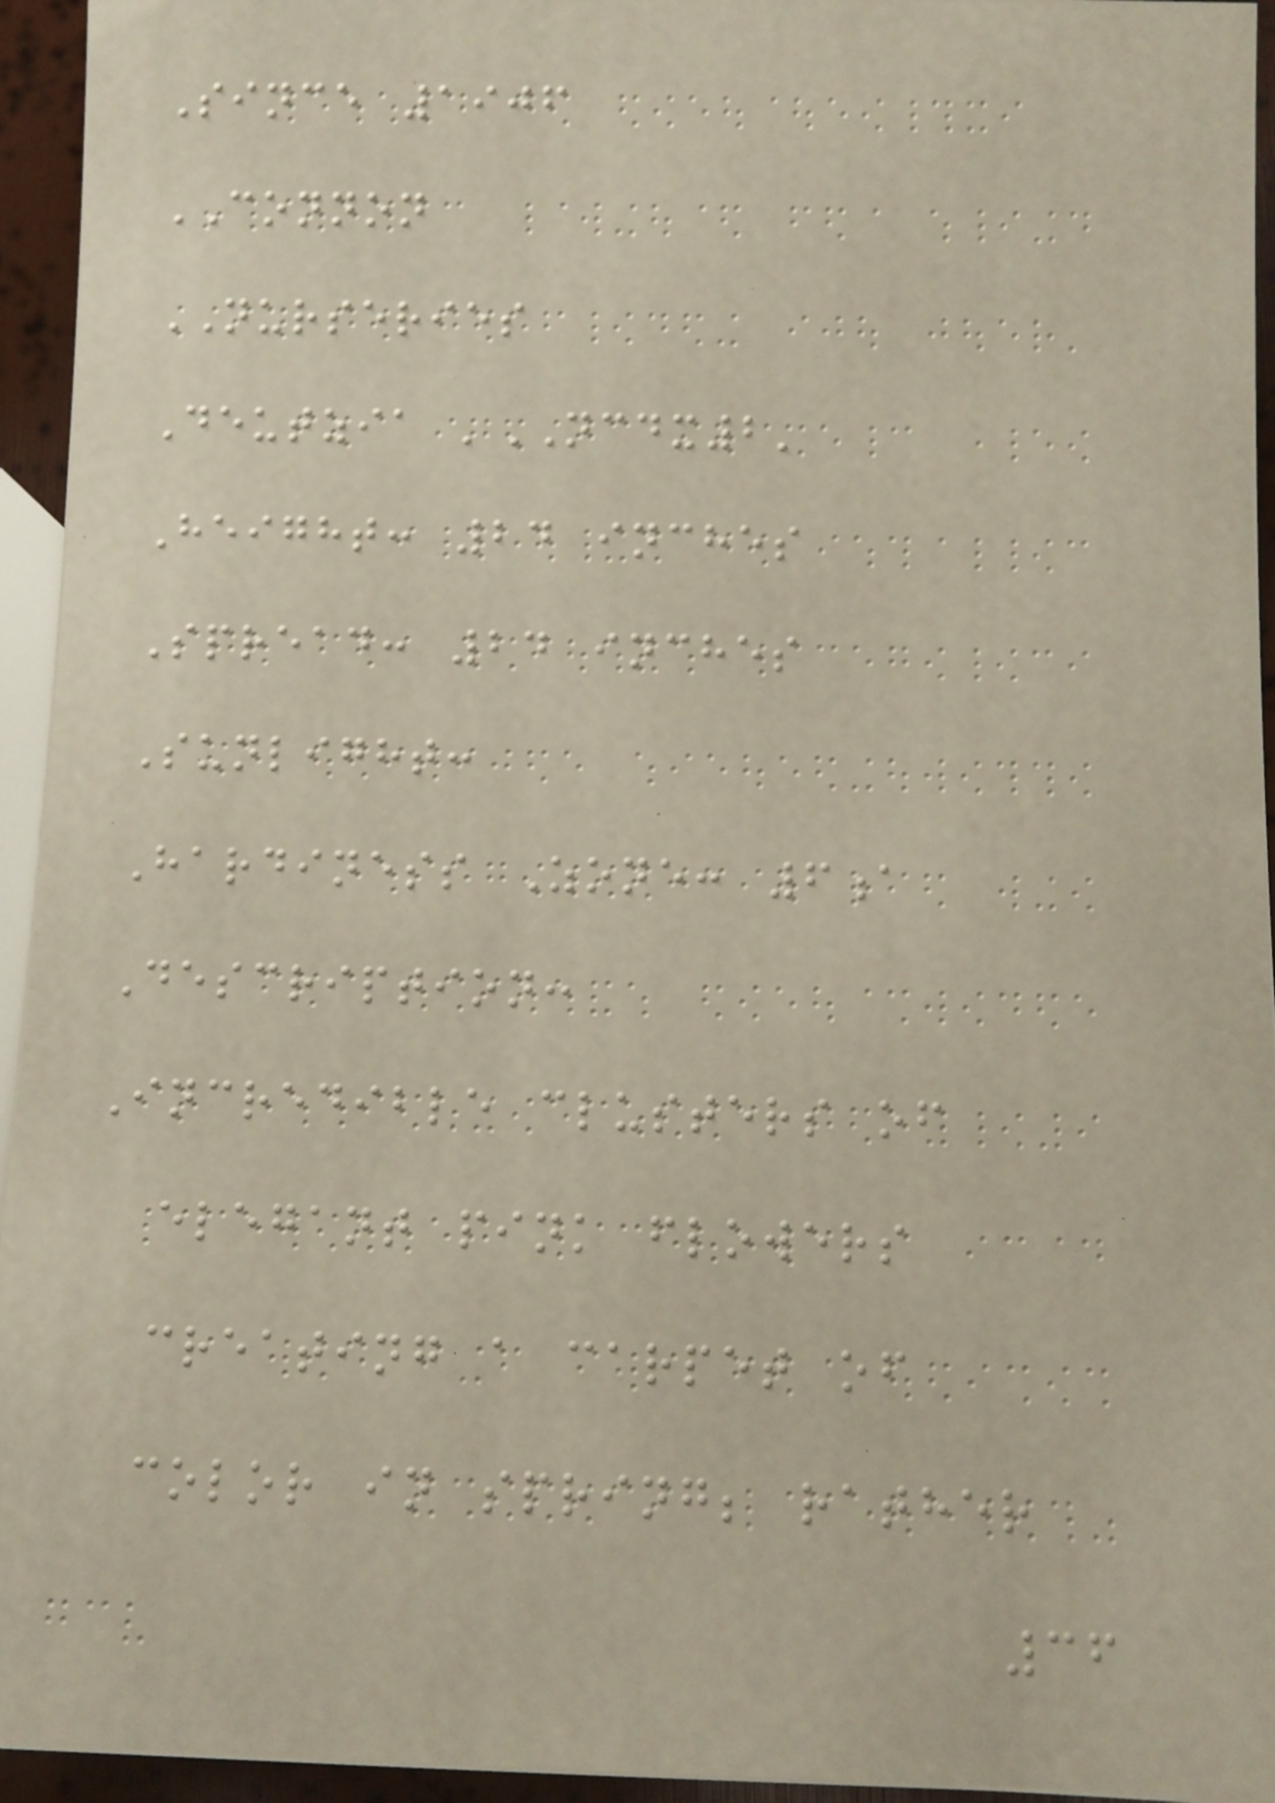Since 1906
CONNON
NURSERIES
Deutzia 'NCDX2'
Height: 24 inches
Spread: 24 inches
Sunlight:
Hardiness Zone: 6a
Description:
Incredible clusters of
elegant pink flowers
creating a carpet of
color in spring; rather
36
